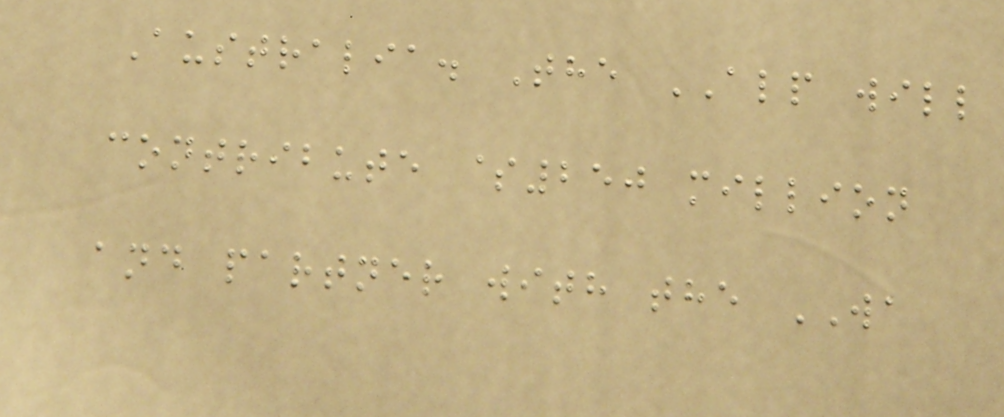Australia. The ALP will
contribute $250 million
and partner with the WA
